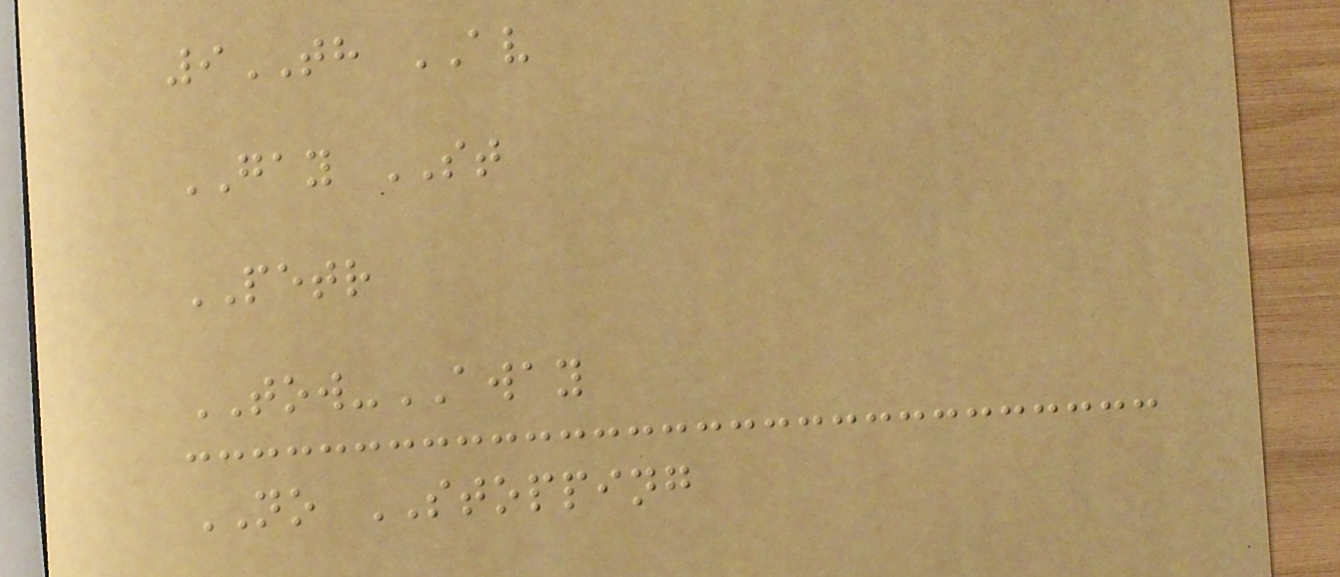9TH AV
GAY ST
PETR
TOW-AWAY
NO STOPPING
